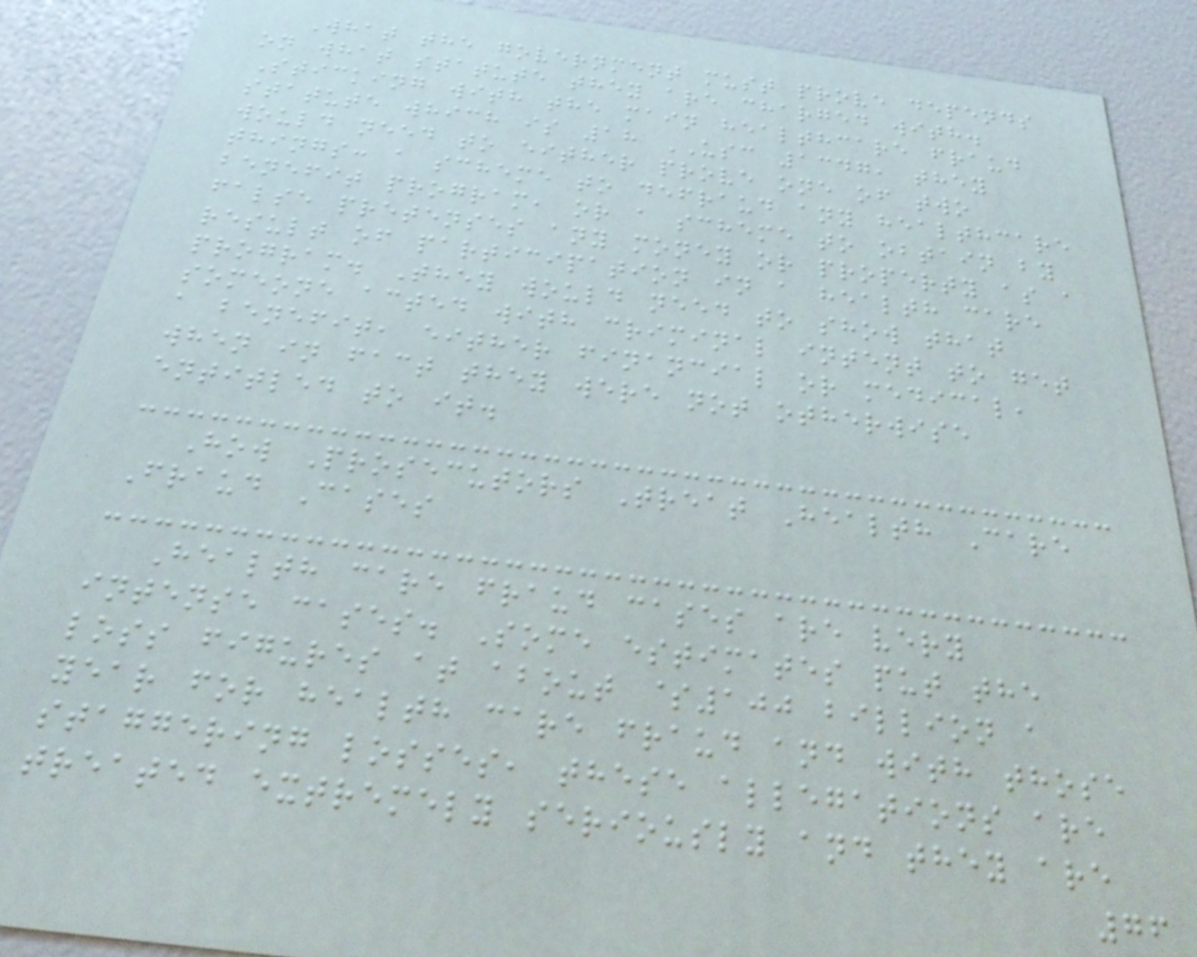What the government must prove depends
on what statute they are charged with.
Sticking with the main healthcare fraud
statute which is 18 USC 1347, they
would need to either prove one of two
things: a scheme to defraud any healthcare
benefit program, or a scheme to obtain by
false pretenses any money or property as a
result of participation in a health care
program. They would need to show that
someone acted with criminal intent to get
a benefit, either financial or medical,
when in fact they were not otherwise
entitled to it.
How Prosecutors Treat Health Care
Fraud Cases
Health care fraud cases are very
intense cases. Some estimates put the
loss figures at about $100 billion a
year for health care fraud and with those
staggering losses, these allegations are
treated extremely seriously and they are
76
